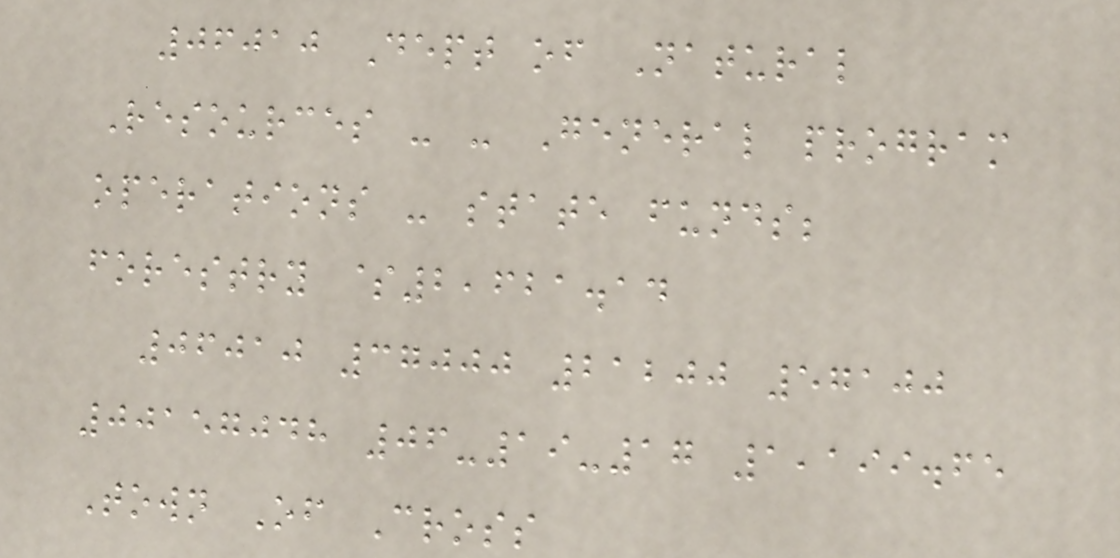06010 Dept of Natural
Resources - - General program
operations - state funds;
forestry $2,621.14
06010 37000 21200 57100
00157048 06-19-17 1,199.65
Town Of Cross
